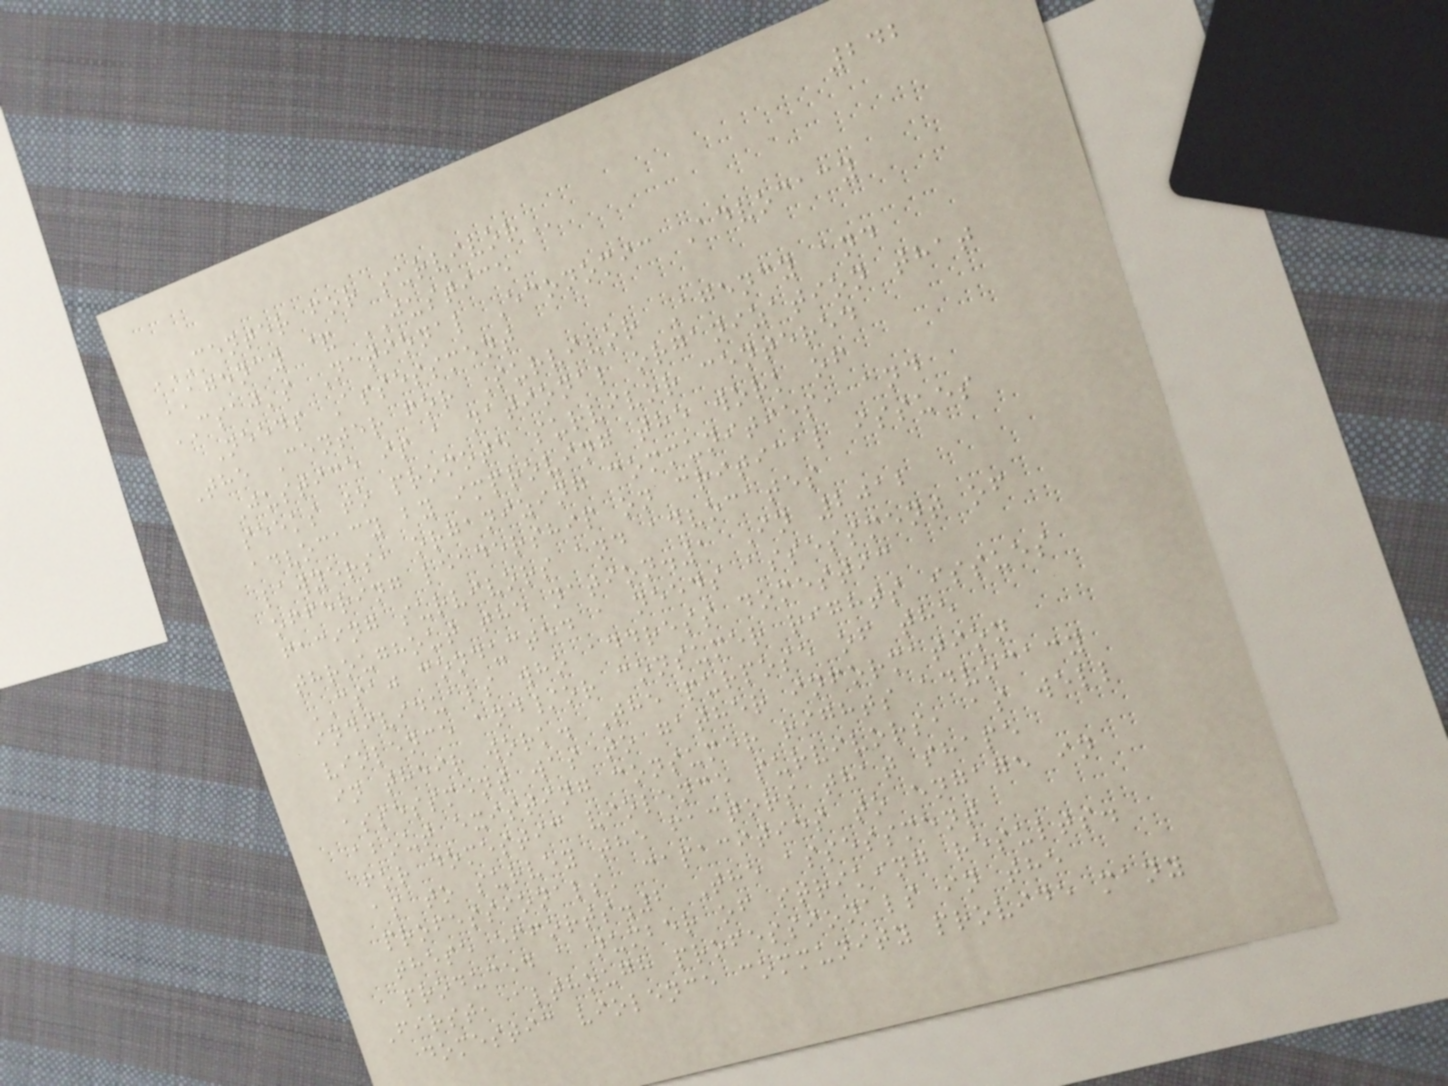242
CENTER FOR SURVIVOR
AGENCY & JUSTICE
CSAJ's National Economic Advocacy
Needs Assessment
The Center for Survivor Agency and
Justice is a national organization that
seeks to promote survivor centered
advocacy by improving the work of
lawyers, organizing communities, and
offering leadership on critical issues
facing survivors and advocates
throughout the nation.1 In 2012
CSAJ conducted a needs assessment of
individuals who address domestic
violence and/or consumer rights issues
in their work. The purpose of the
assessment was to gather information
about existing consumer rights advocacy
for domestic violence survivors, as well
as to survey the factors that shape
professionals' capacities to engage in
these efforts.2 The assessment
produced a number of striking results.
First, although professionals in the
domestic violence community provide many
